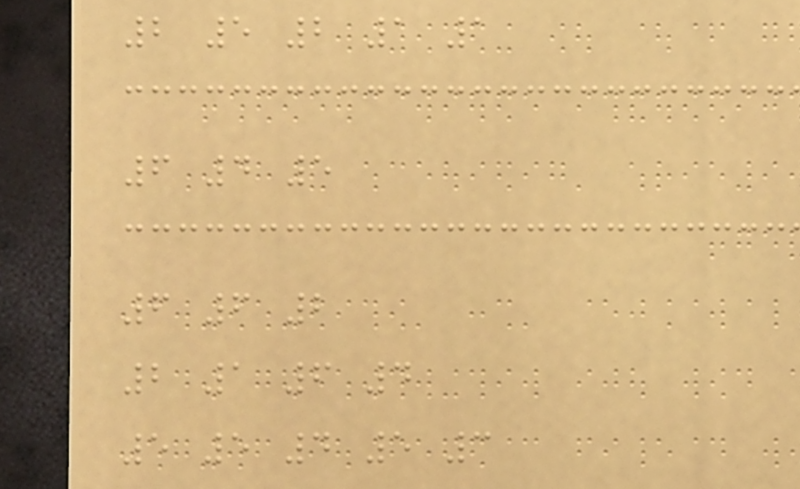2 5 2 1 1
6 4 5
6 6 2
2 1 6 4
5 5 4 5 3
